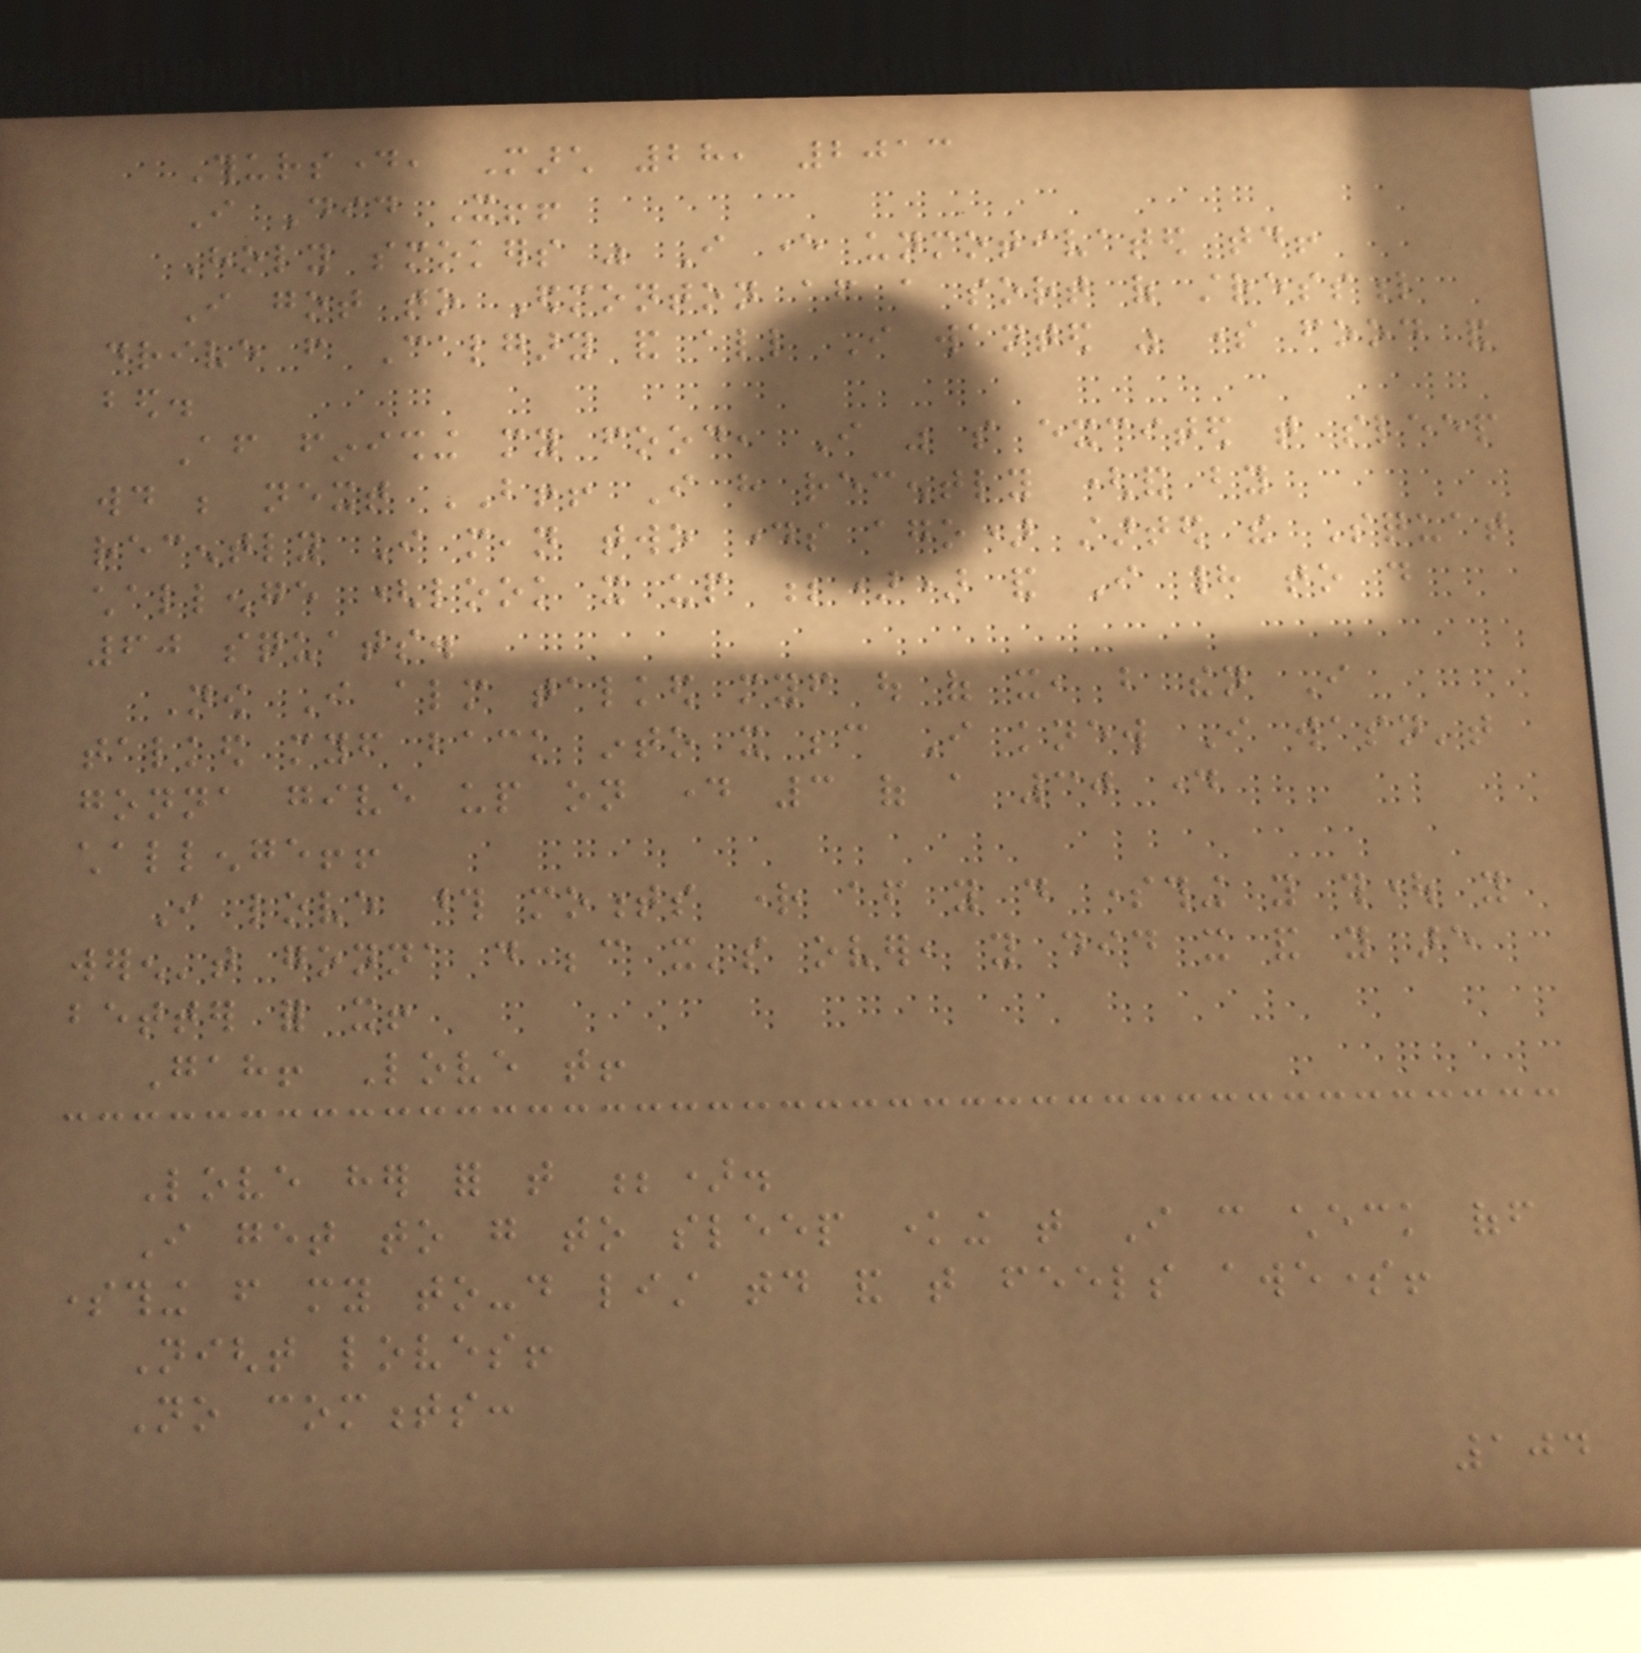Thursday, March 28, 2013
I Did It!!
Holy smokers was I ever unmotivated today!
I got to Edmonton after a sort of stressful
drive from Calgary and all I wanted was some food and
bed.
After finishing my food, I was so excited that sleep
would be next BUT!! I have recently (and by
recently I mean two days ago) started the Squat
challenge (look it up ;)) and I had to do
60 squats.
Now I almost talked myself out of it, but then I
talked myself back into it because I knew I wasn't
gonna give up on day 3 of a 30 day
challenge!!
I love those moments right after you do something you thought you
weren't gonna do because it's over, you did it and you are
better for it!
Gah! Love that!
Love her for that ;).
I get to go to sleep knowing that I can check off
something from my to-do list today and that feels awesome!
Night loves!
No comments:
104
